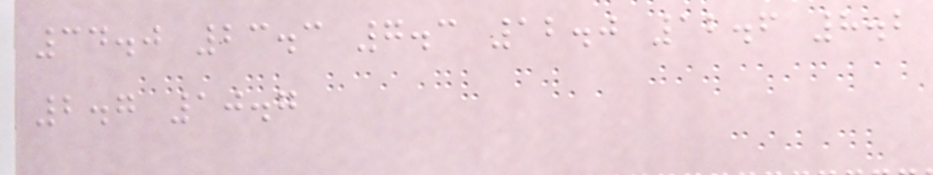34.0 23.3 7.3 12.0 12.6 8.2
2.7 10.7
